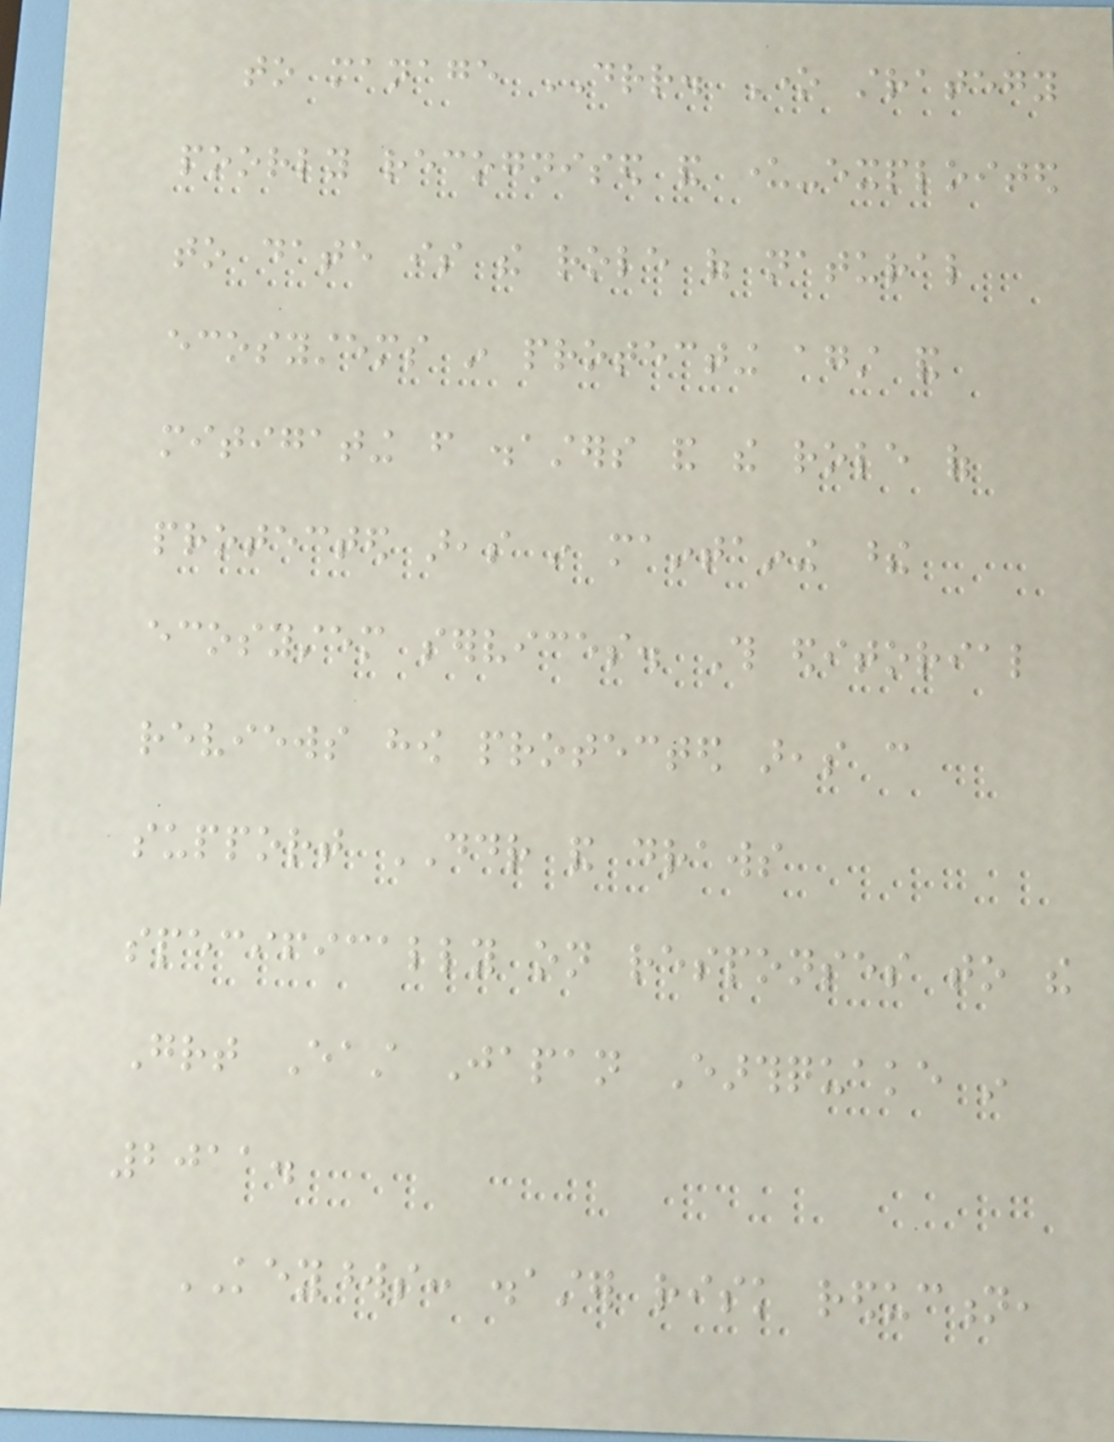to manage DRR. One strategy
poorly recognised and under-exploited
to date is the role of natural
ecosystems in protecting against and
mitigating from disasters and the role of
protected areas in maintaining these
ecosystem services. This editorial
reviews how protected areas can
support DDR and draws
specifically on responses to the
Great East Japan Earthquake in
2011.
KEYWORDS: disaster risk reduction,
